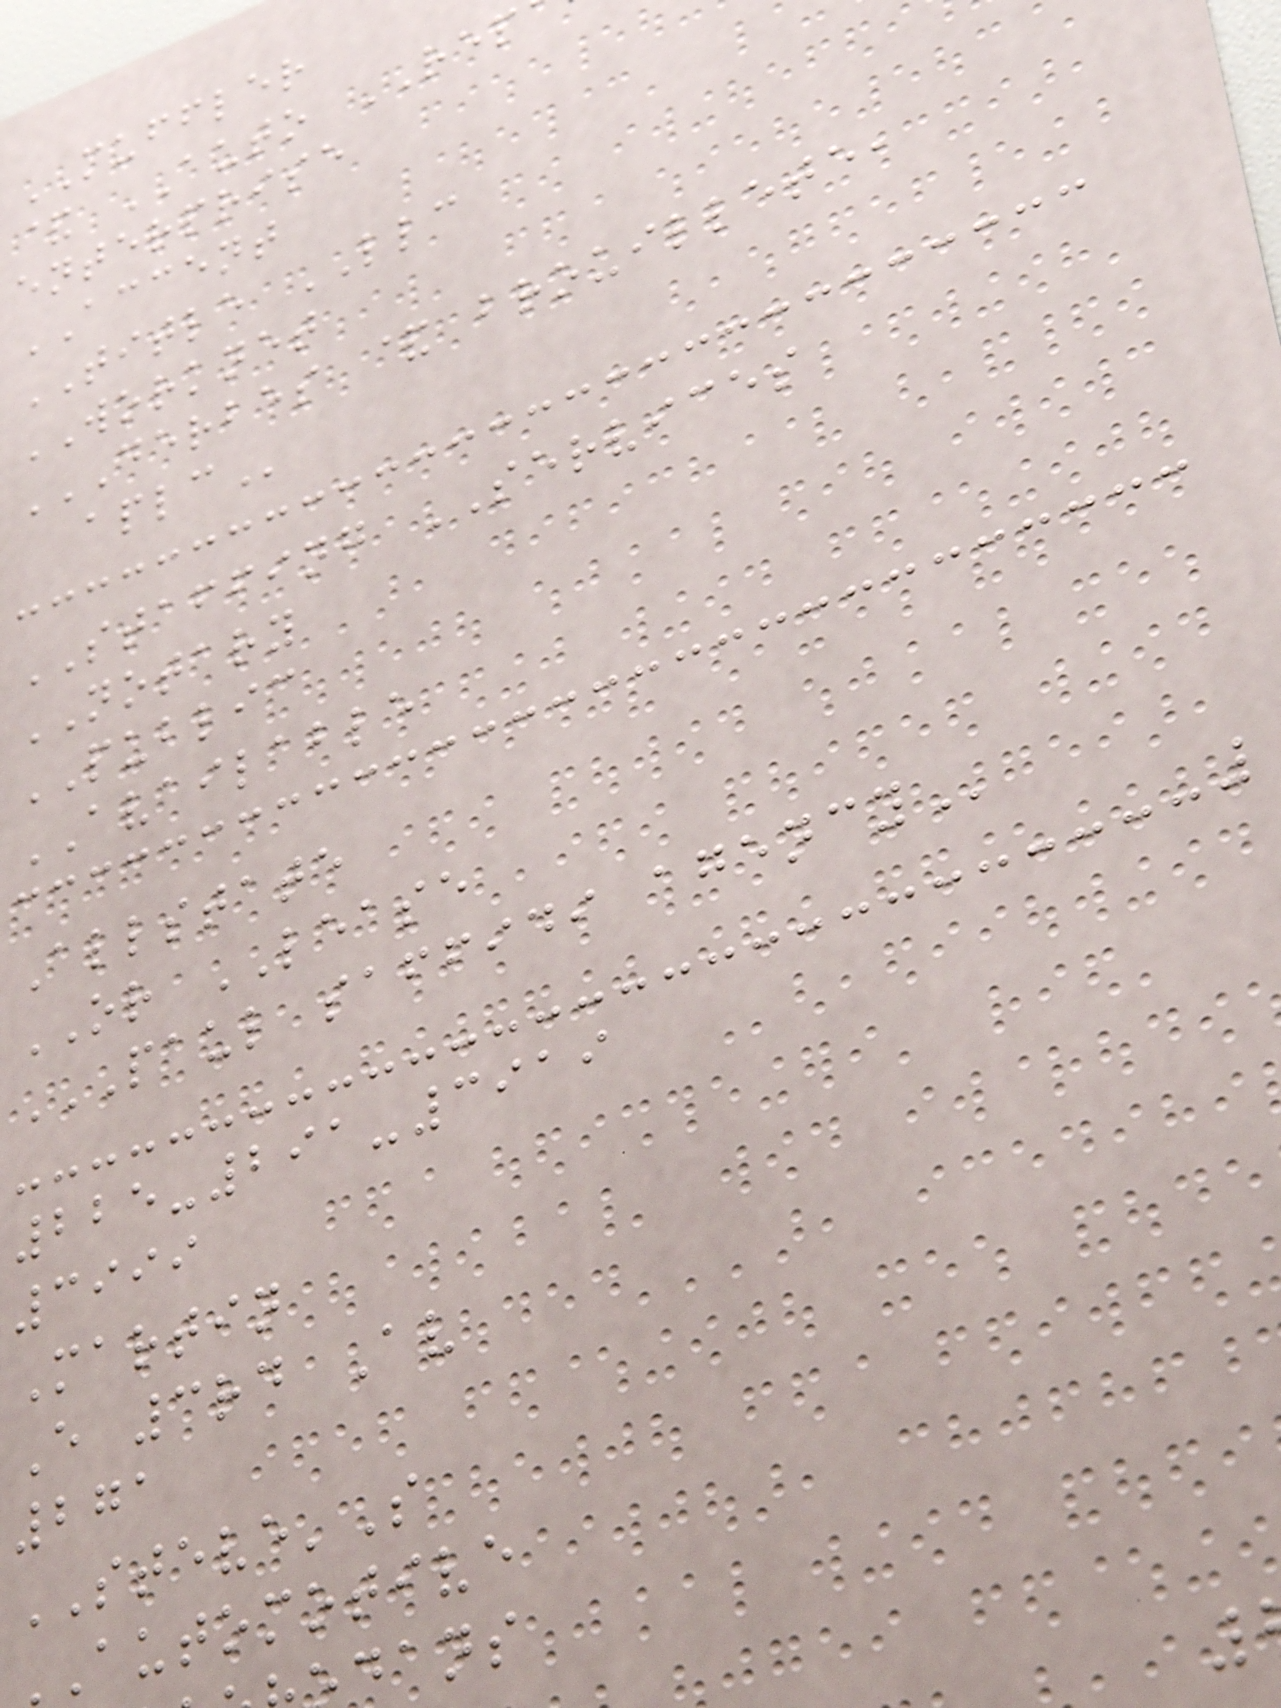MUFFLER
& AUTO REP
enterprise
ACCENT
TITLE LLC
WORKNET
DERBES & BROUILLETE,
STAFFING SERVICES
NOTARY
PUBLIC
AVAILABLE
Allstate
OR LEASE
PAUL SAFFIDI AGENCY
225-291-3919
3999
Martin
E 3rd Av
271
STEVE'S
automotive
dans
